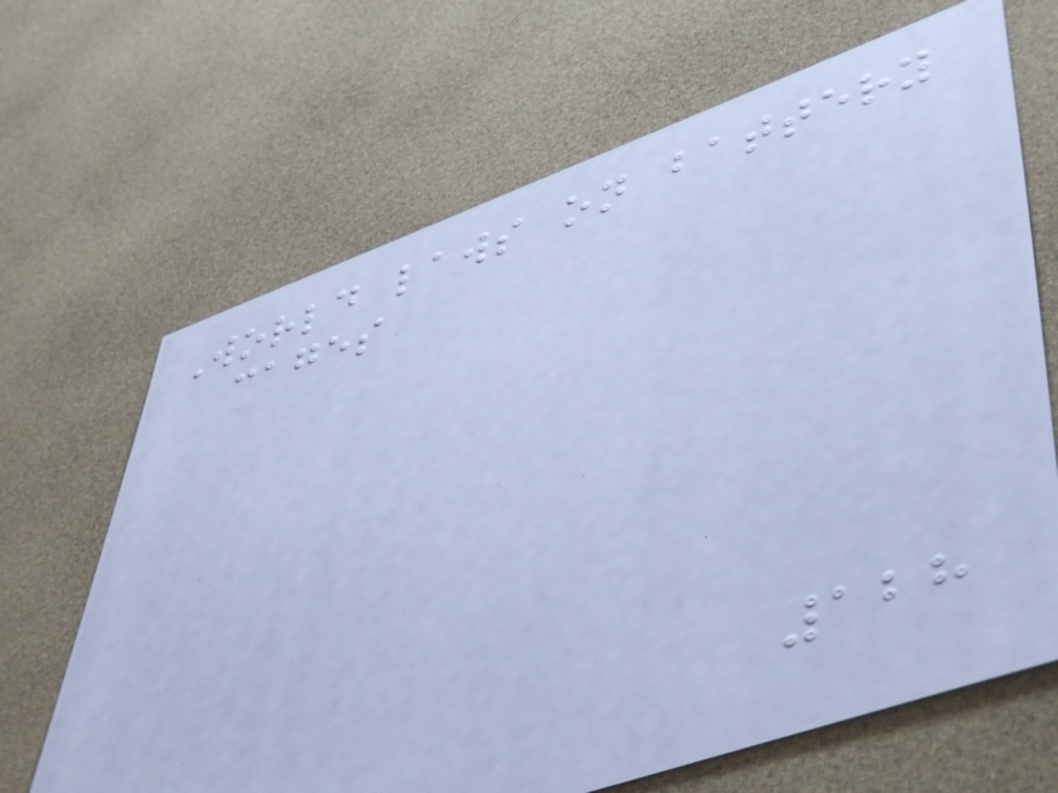World laws on battery
cages
128
